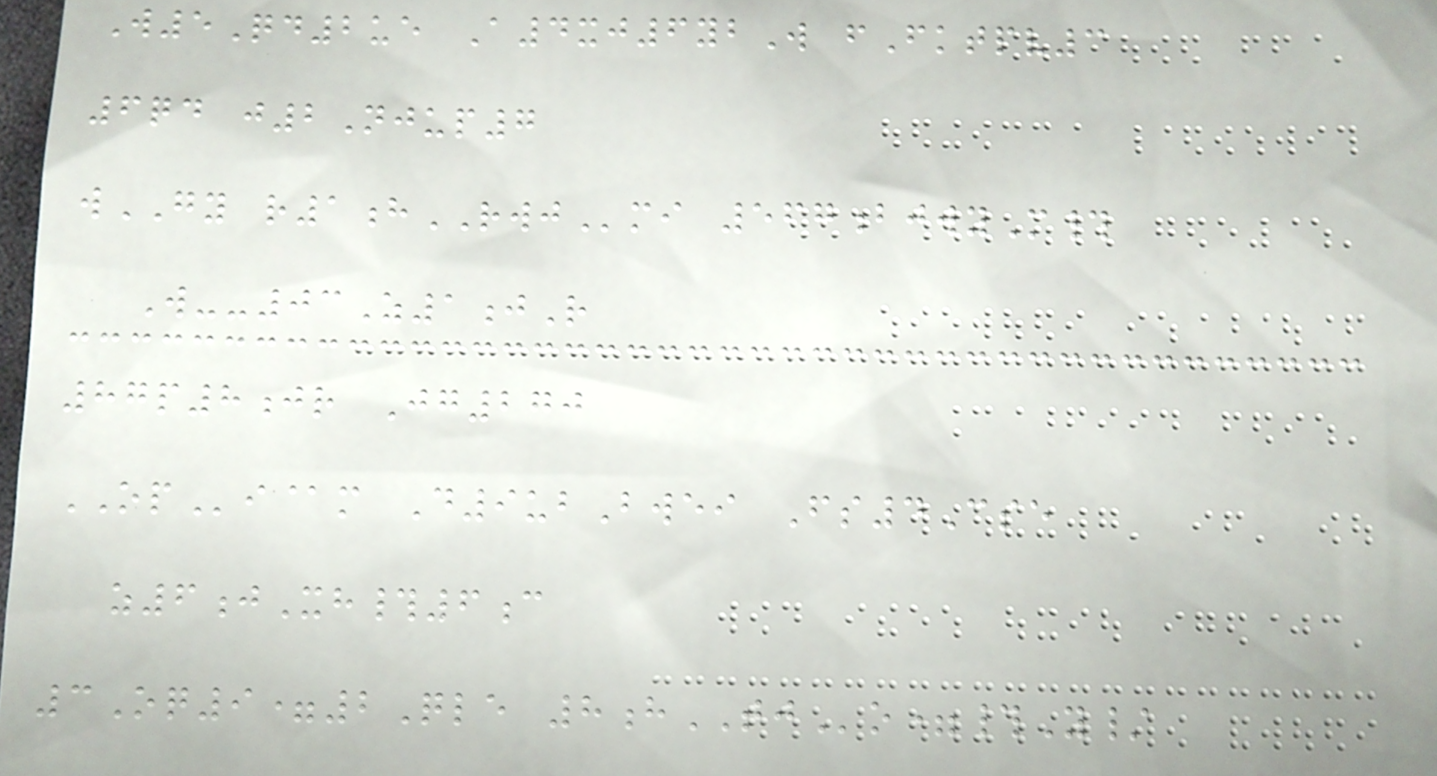W5Qd2ue A4xj6ybW fFktpv3
6qd j2Njup7
wGY r1hRWJmi 567bjwyM#
W--03Z1jR
87p8jr Jg270
OPi@m D9ubBwei Fs4Cse
z6jXh#6c
3Oq9=2Qle 8hTJo=#Y/
